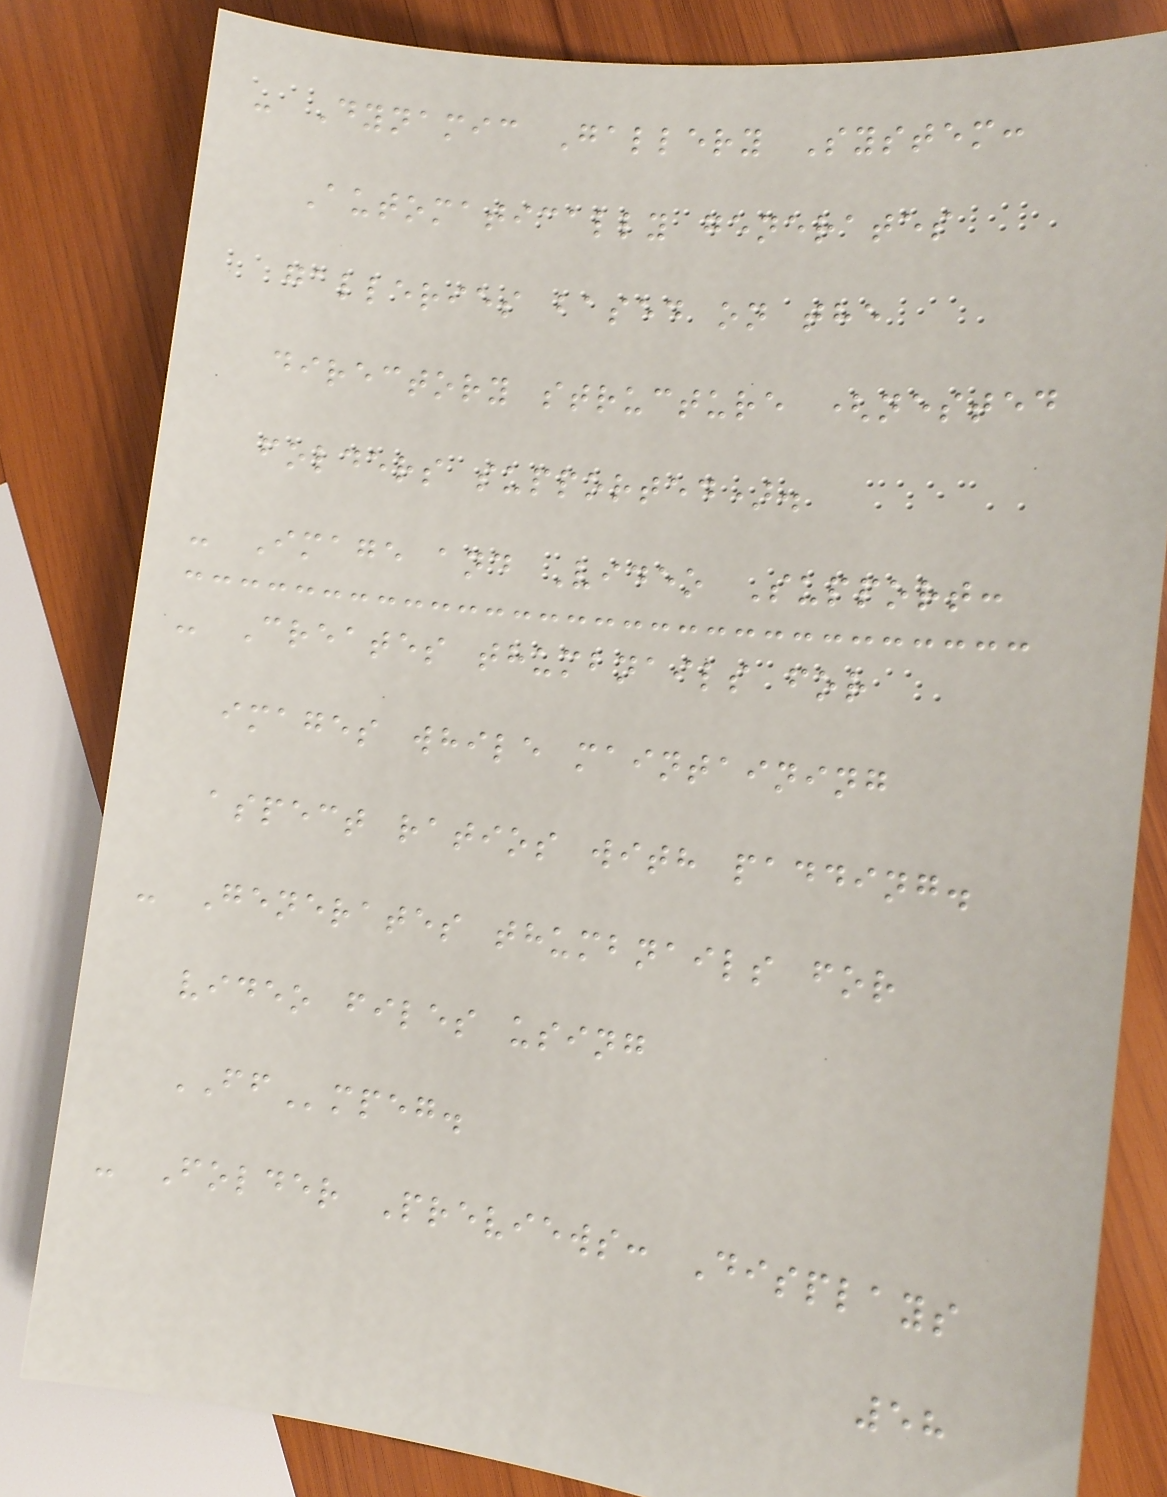- Dynamic Gallery System:
Automatically generates
galleries based on the
directory structure (nested
folders supported).
- Image and Video Support:
- Creates thumbnails for
images while maintaining
aspect ratios with padding.
- Generates thumbnails for
video files using
FFmpeg.
- Folder Previews: Displays
58
